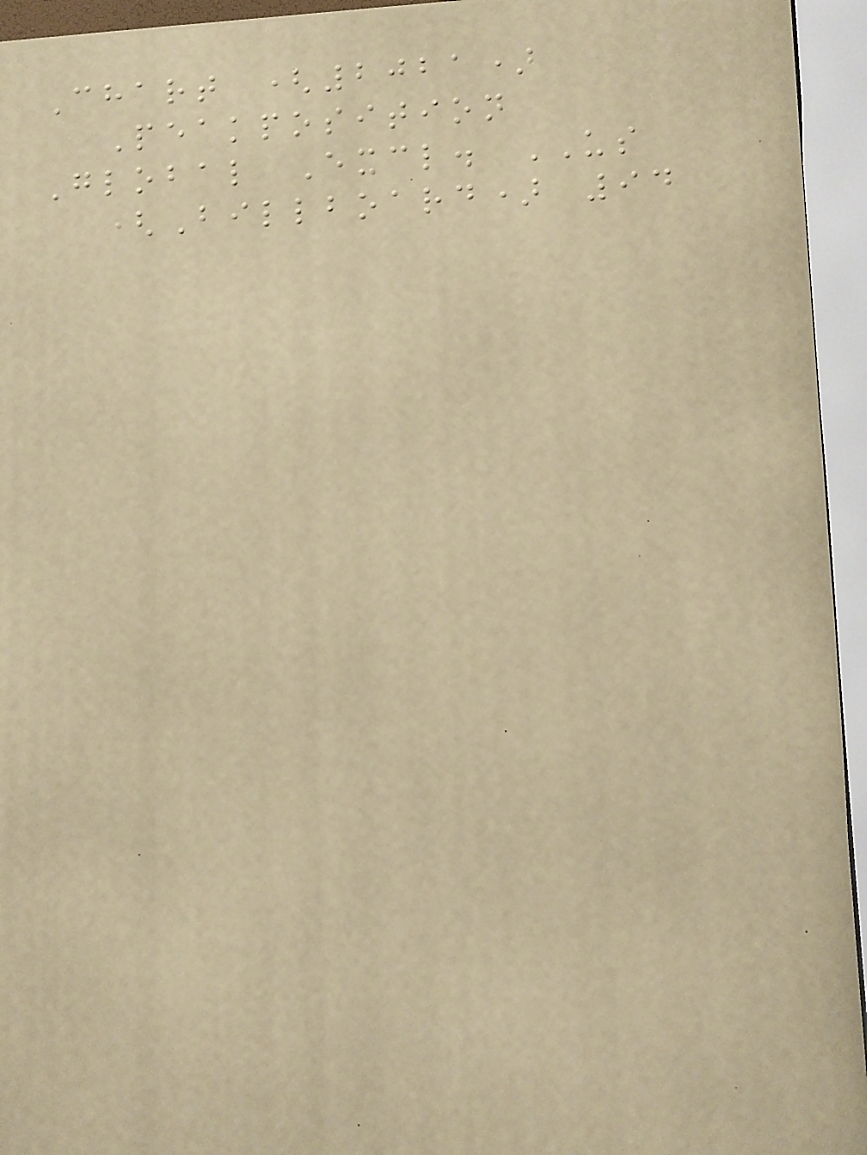Chart (2021)
Peakposition
Global Excl. US
(Billboard) 94
